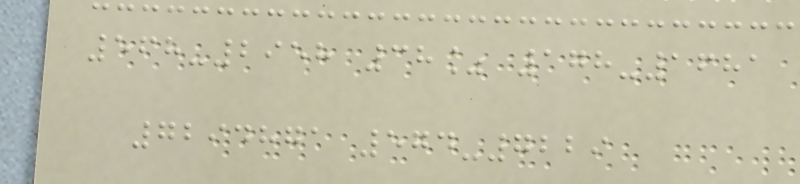568-2958 38% 178-1681
7294871 574-7229
